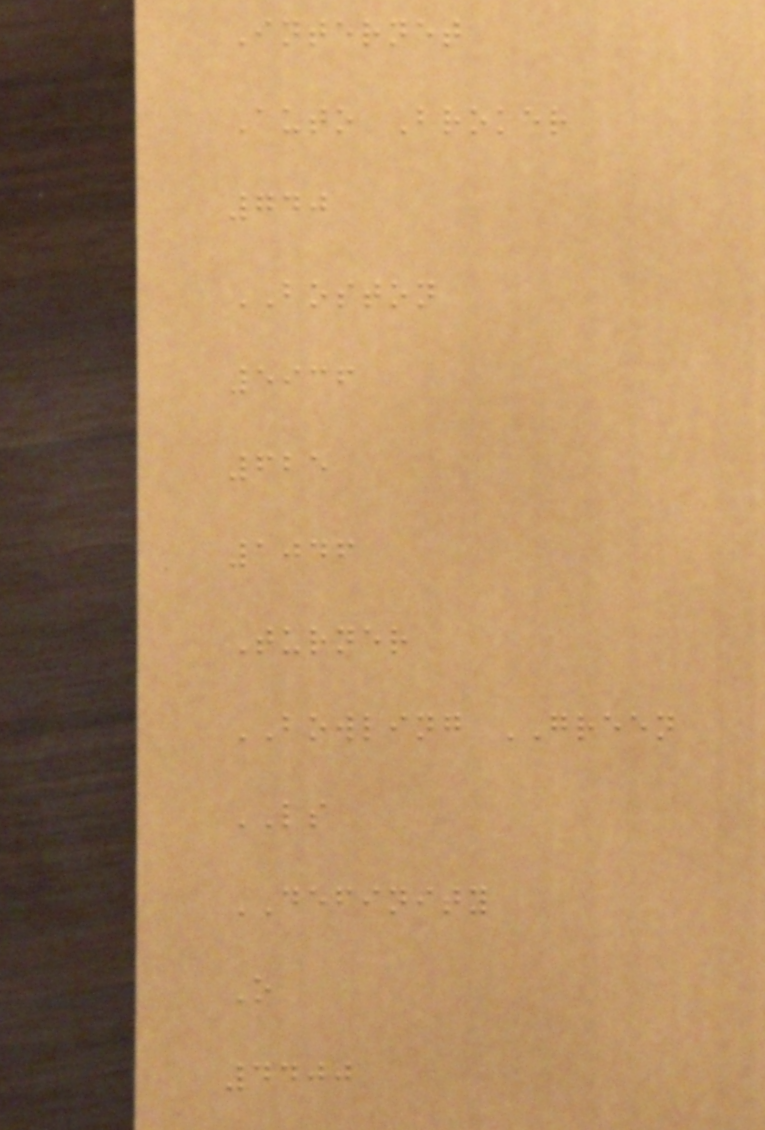Internet
Auto Broker
740
BOSTON
5936
625
1046
Turner
BOWLING GREEN
LS
DEFINITY
O
4400
